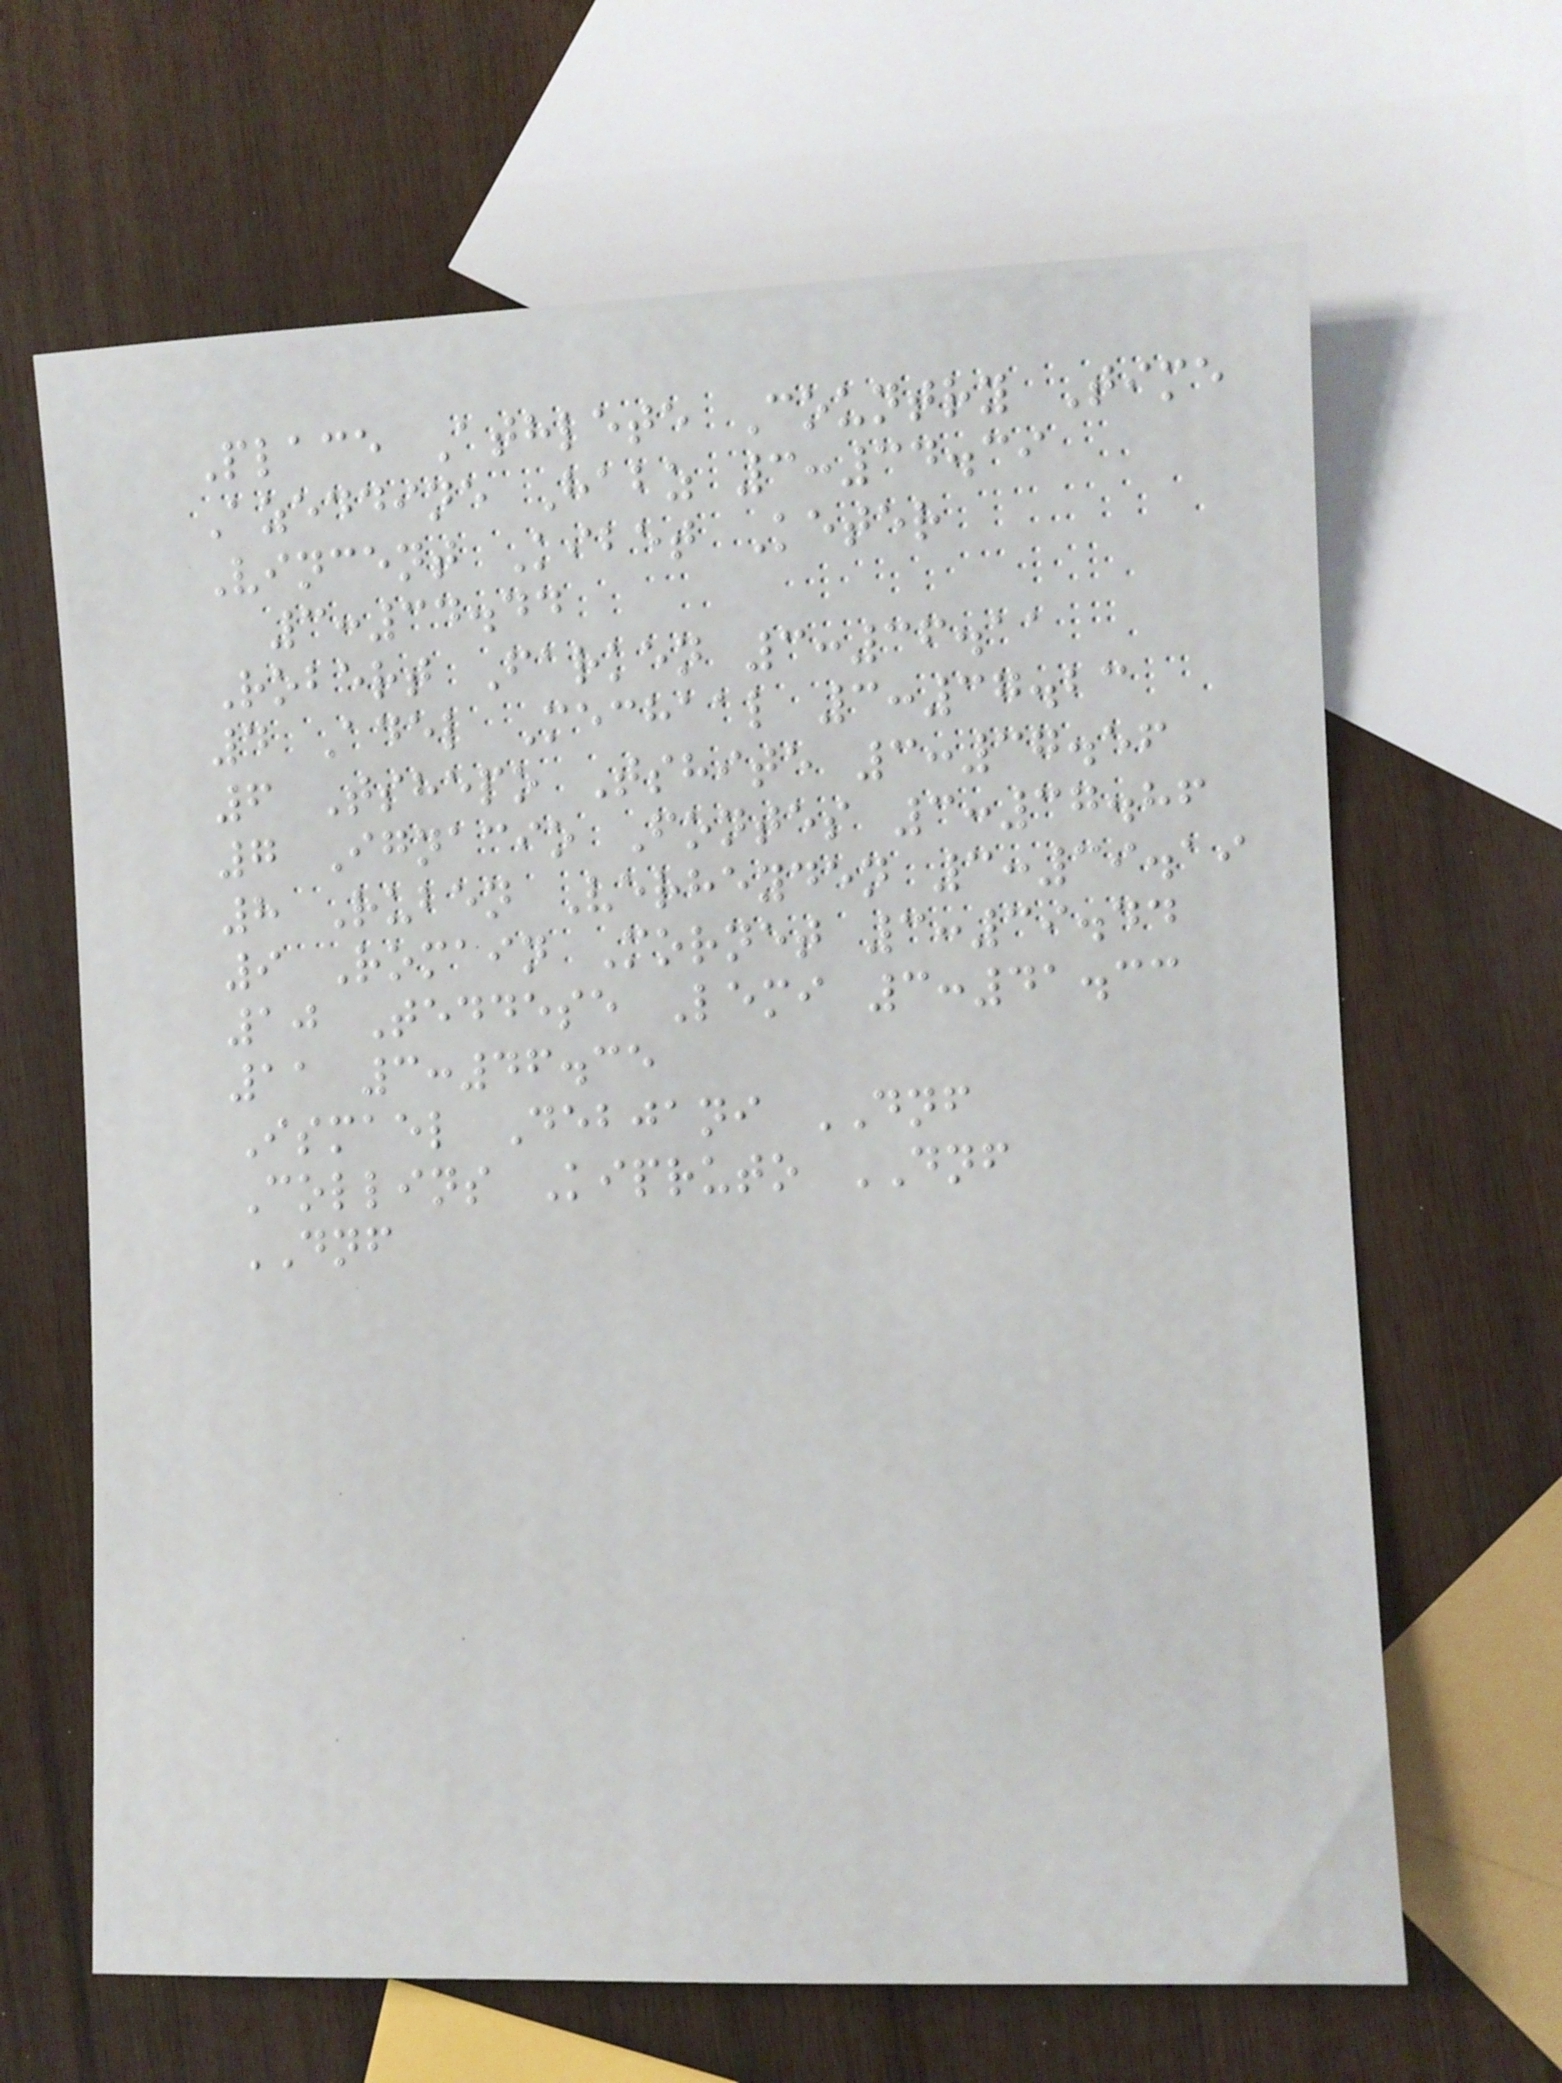Place Athlete Country Time
Azeddine Habz 3:34.39
Vincent Kibet Keter
3:34.44
Robert Farken 3:36.11
4 Adel Mechaal 3:37.23
6 Tshepo Tshite 3:37.56
7 Ignacio Fontes 3:37.86
8 Ruben Verheyden 3:39.19
9 Romain Mornet 3:39.44
10 Teddese Lemi 3:41.33
11 3:46.35
Ismael Debjani DNF
Collins Kipruto DNF
DNF
